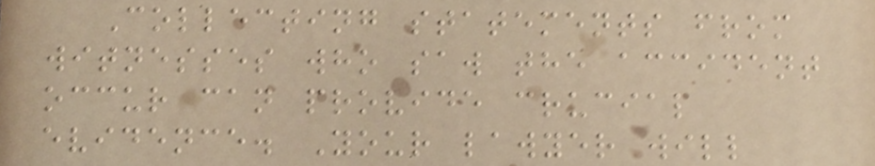Collecting statements from
witnesses who saw the accident
occur can provide crucial
evidence. Your lawyer will
